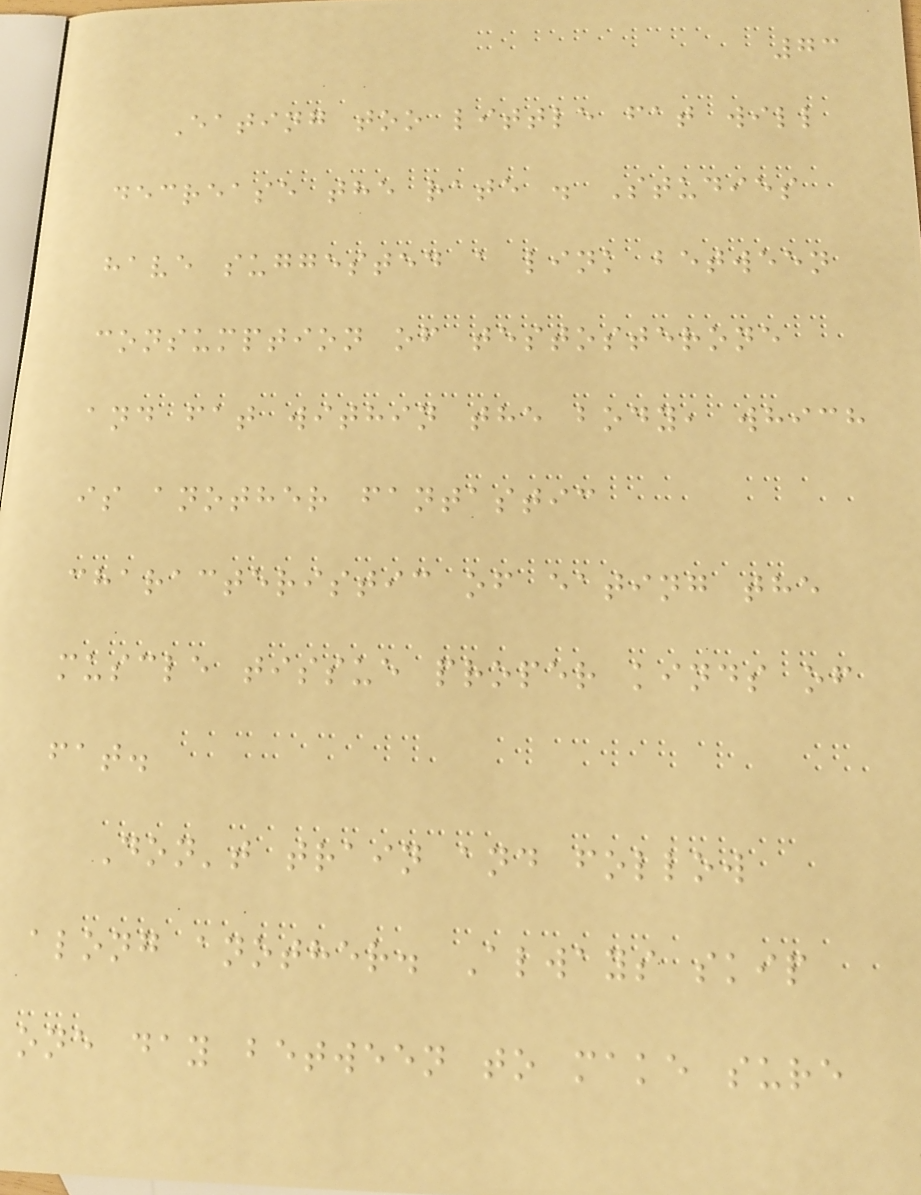73
Eating too little fat will
decrease the rate . Studies
have suggested a link between
consumption of testosterone
and fat within the body, which
is another fantastic
characteristic of eating the
muscle tissue proper kinds of
fat.
Don't train and follow
along another. Always skip
one day between to make sure
